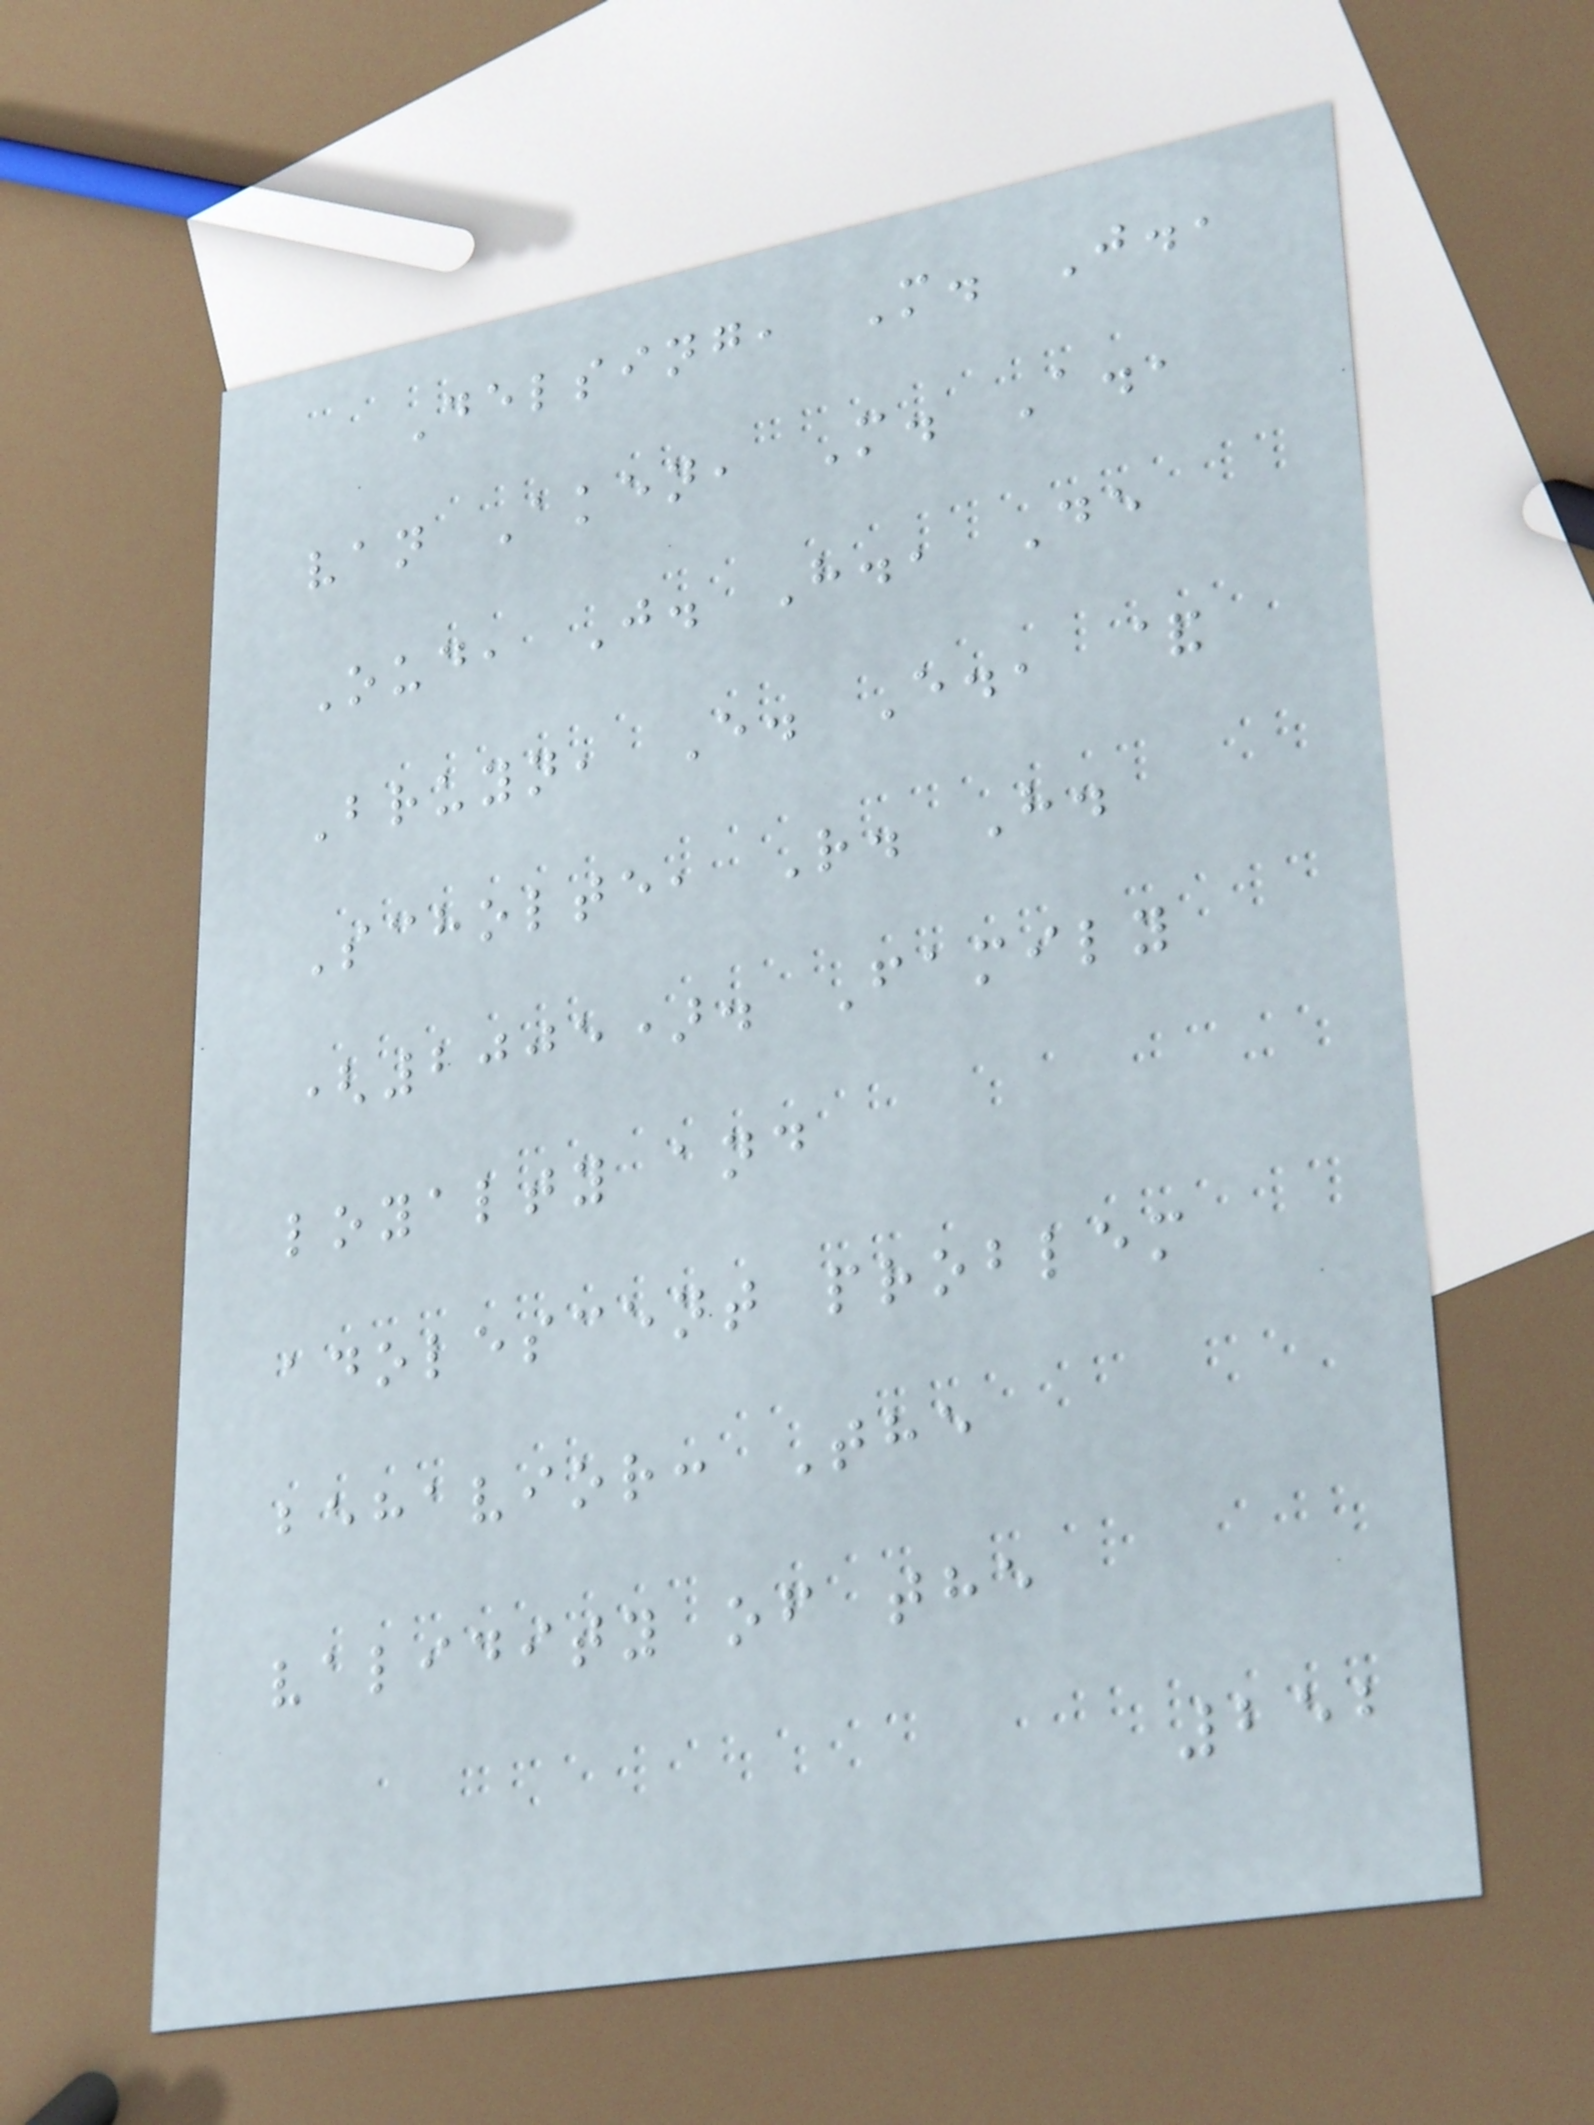Delsing, M. J.,
van Aken, M. A.,
Oud, J. H., De
Bruyn, E. E., &
Scholte, R. H.
(2005). Family
loyalty and
adolescent problem
behavior: The
validity of the
252
